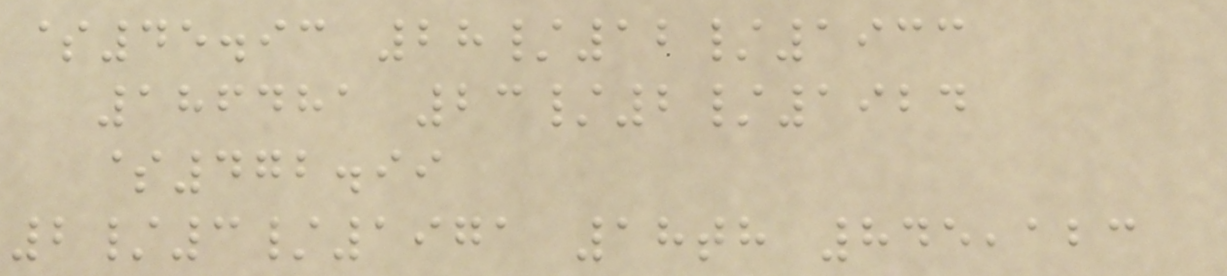$45.93 28/12/1933
186481 23/2/1924
$472.99
2/3/1971 18th 845,123
